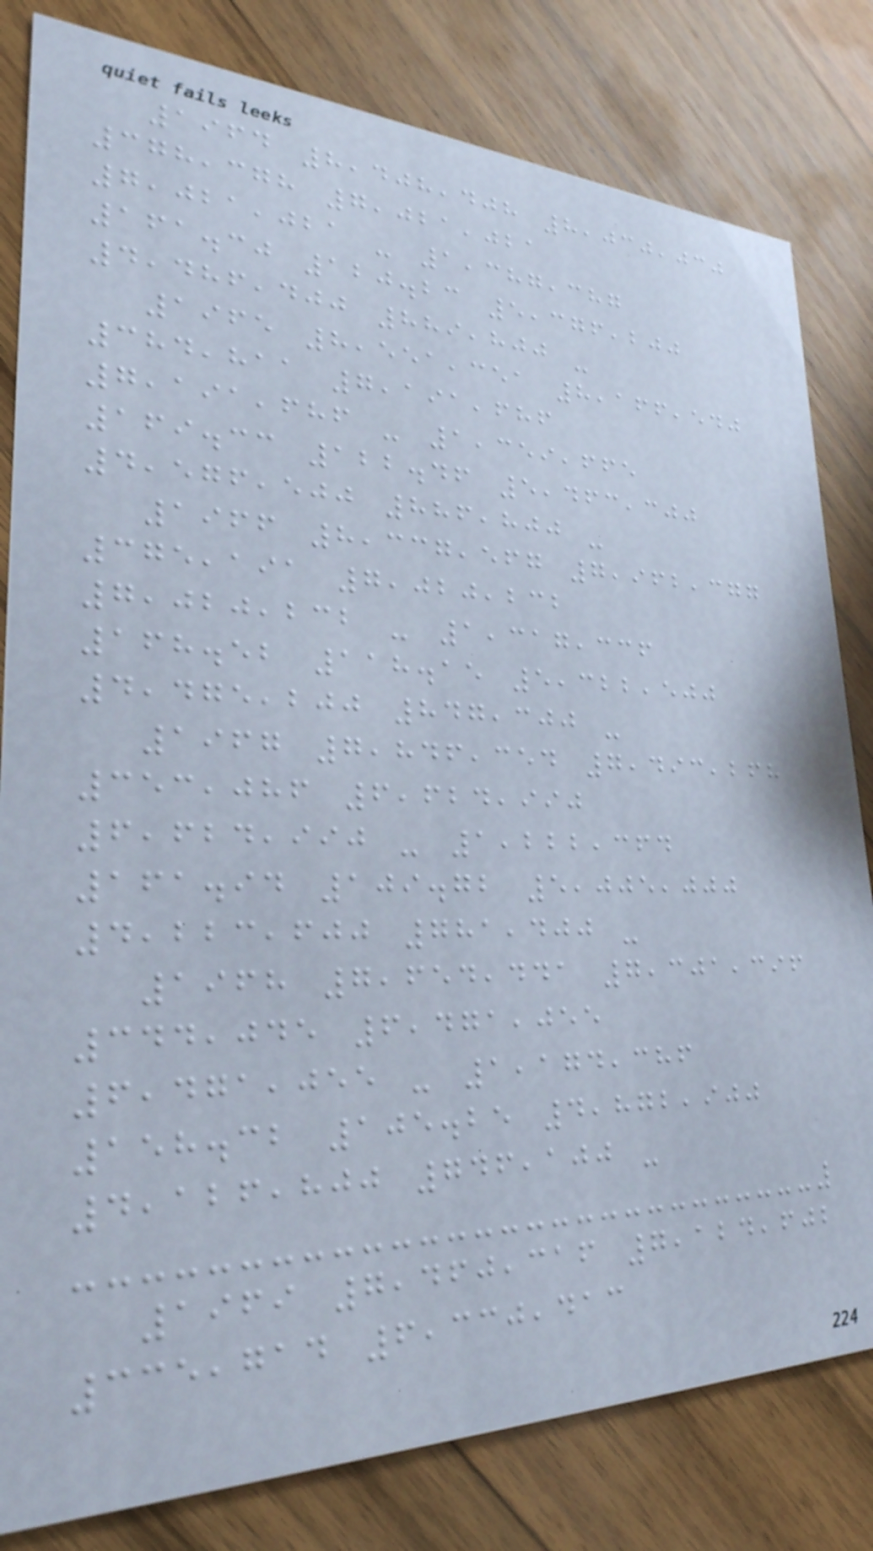1964 8,408,408 8,030,030
378,378 7,021,021
7,021,021 - 1,387,387
161.30 120.23 5,376,200
4,486,400 889,800 -
1965 8,551,351 8,166,540
384,811 7,191,686
7,191,686 - 1,359,665
169.33 122.46 5,463,300
4,576,500 886,800 -
1966 8,337,567 7,962,377
375,191 7,020,232
7,020,232 - 1,317,336
168.52 118.15 5,322,500
4,475,200 847,300 -
1967 7,846,354 7,493,268
353,086 6,624,990
6,624,990 - 1,222,364
161.94 109.72 5,005,000
4,223,600 781,400 -
1968 7,654,441 7,301,396
344,045 6,471,055
6,471,055 - 1,174,386
158.32 105.25 4,872,900
4,126,800 746,100 -
1969 7,460,316 7,124,602
335,714 6,330,413
